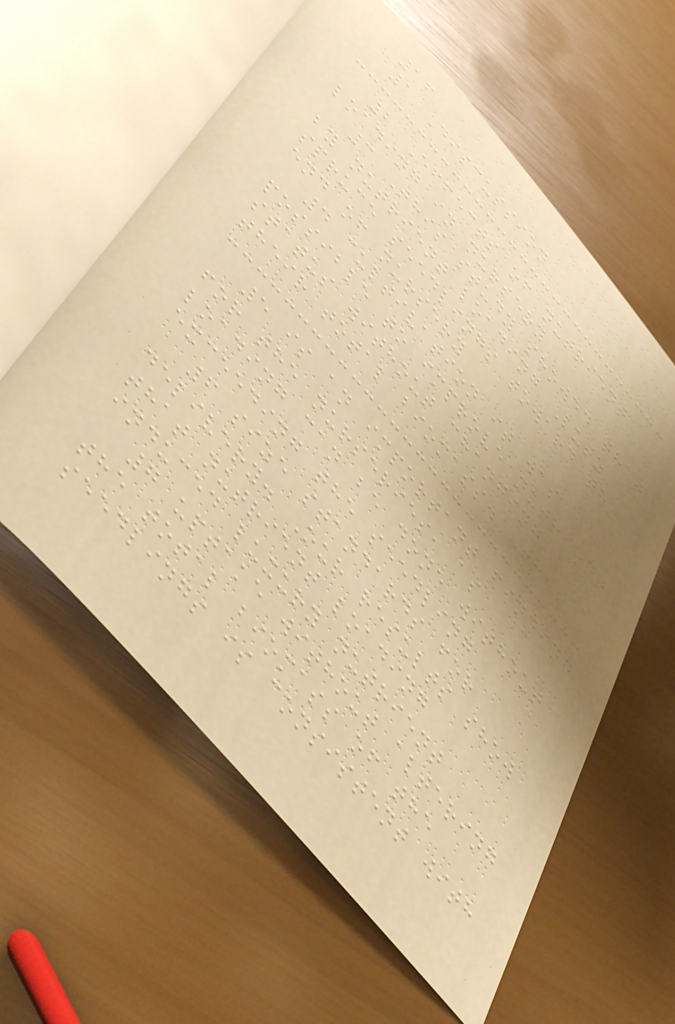16
1 Discussion
2 Effects of nutrient
loading in nursery
3 This study showed that
by nutrient loading Lutz
spruce seedlings toward the
end of nursery
4 cultivation it was
possible to improve nutrient
status without changing
their total biomass. This
5 is an important finding
for the nurseries, as
loading can be done without
exceeding the seedling
6 size standards for
delivery. Our results show
that nutrient loading
induced luxury nutrient
7 uptake without altering
the total biomass of the
seedlings is consistent with
